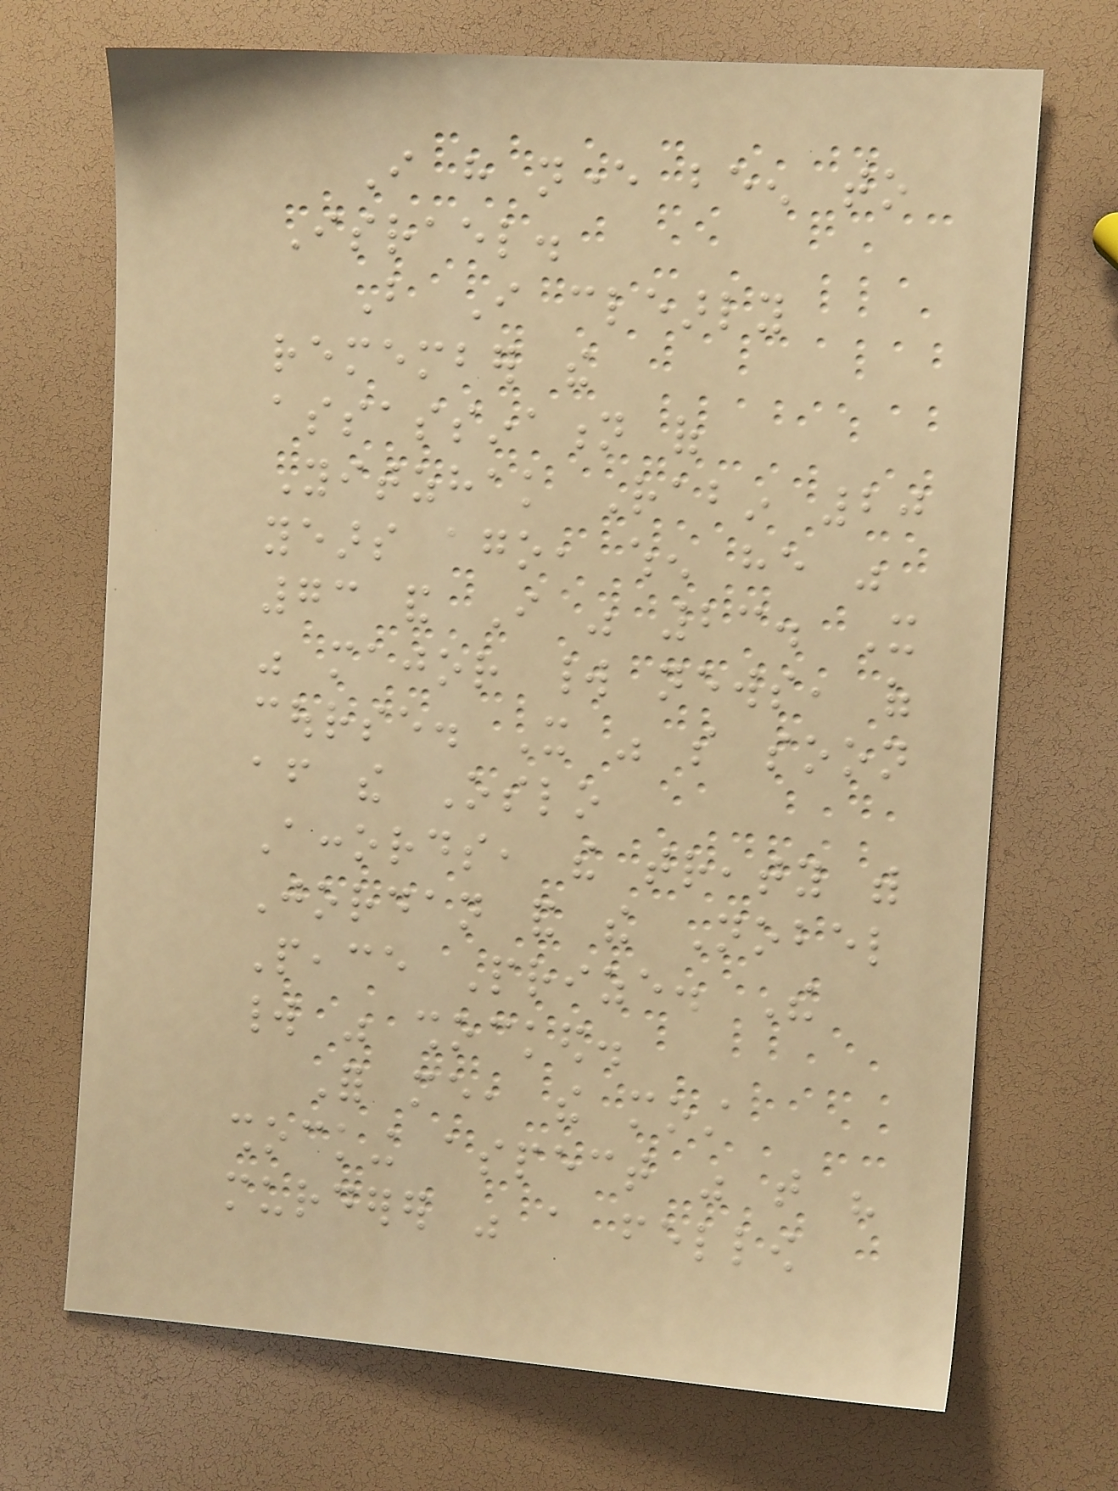I have never been to
Israel.
But I clearly
remember the
assassination of
Yitzhak Rabin 20
years ago, when he was
73 and I was 23. It
was major world news, of
course. It was so soon
after the Oslo
Accords, the treaty with
Jordan and the Nobel
Peace Prize. The
world was shocked.
For me, the most
shocking aspect was that his
murderer was a fellow
